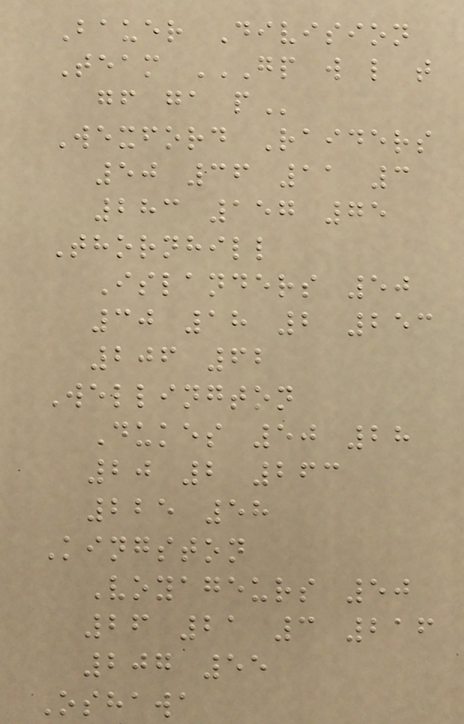Bauer Division
Team GP W L T
GF GA P
Wexford Raiders
50 36 11 3
283 157 75
Thornhill
Islanders 50
30 18 2 253
206 62
Wellington
Dukes 50 28
20 2 263
225 58
Kingston
Voyageurs 50
26 21 3 216
207 55
Oshawa
